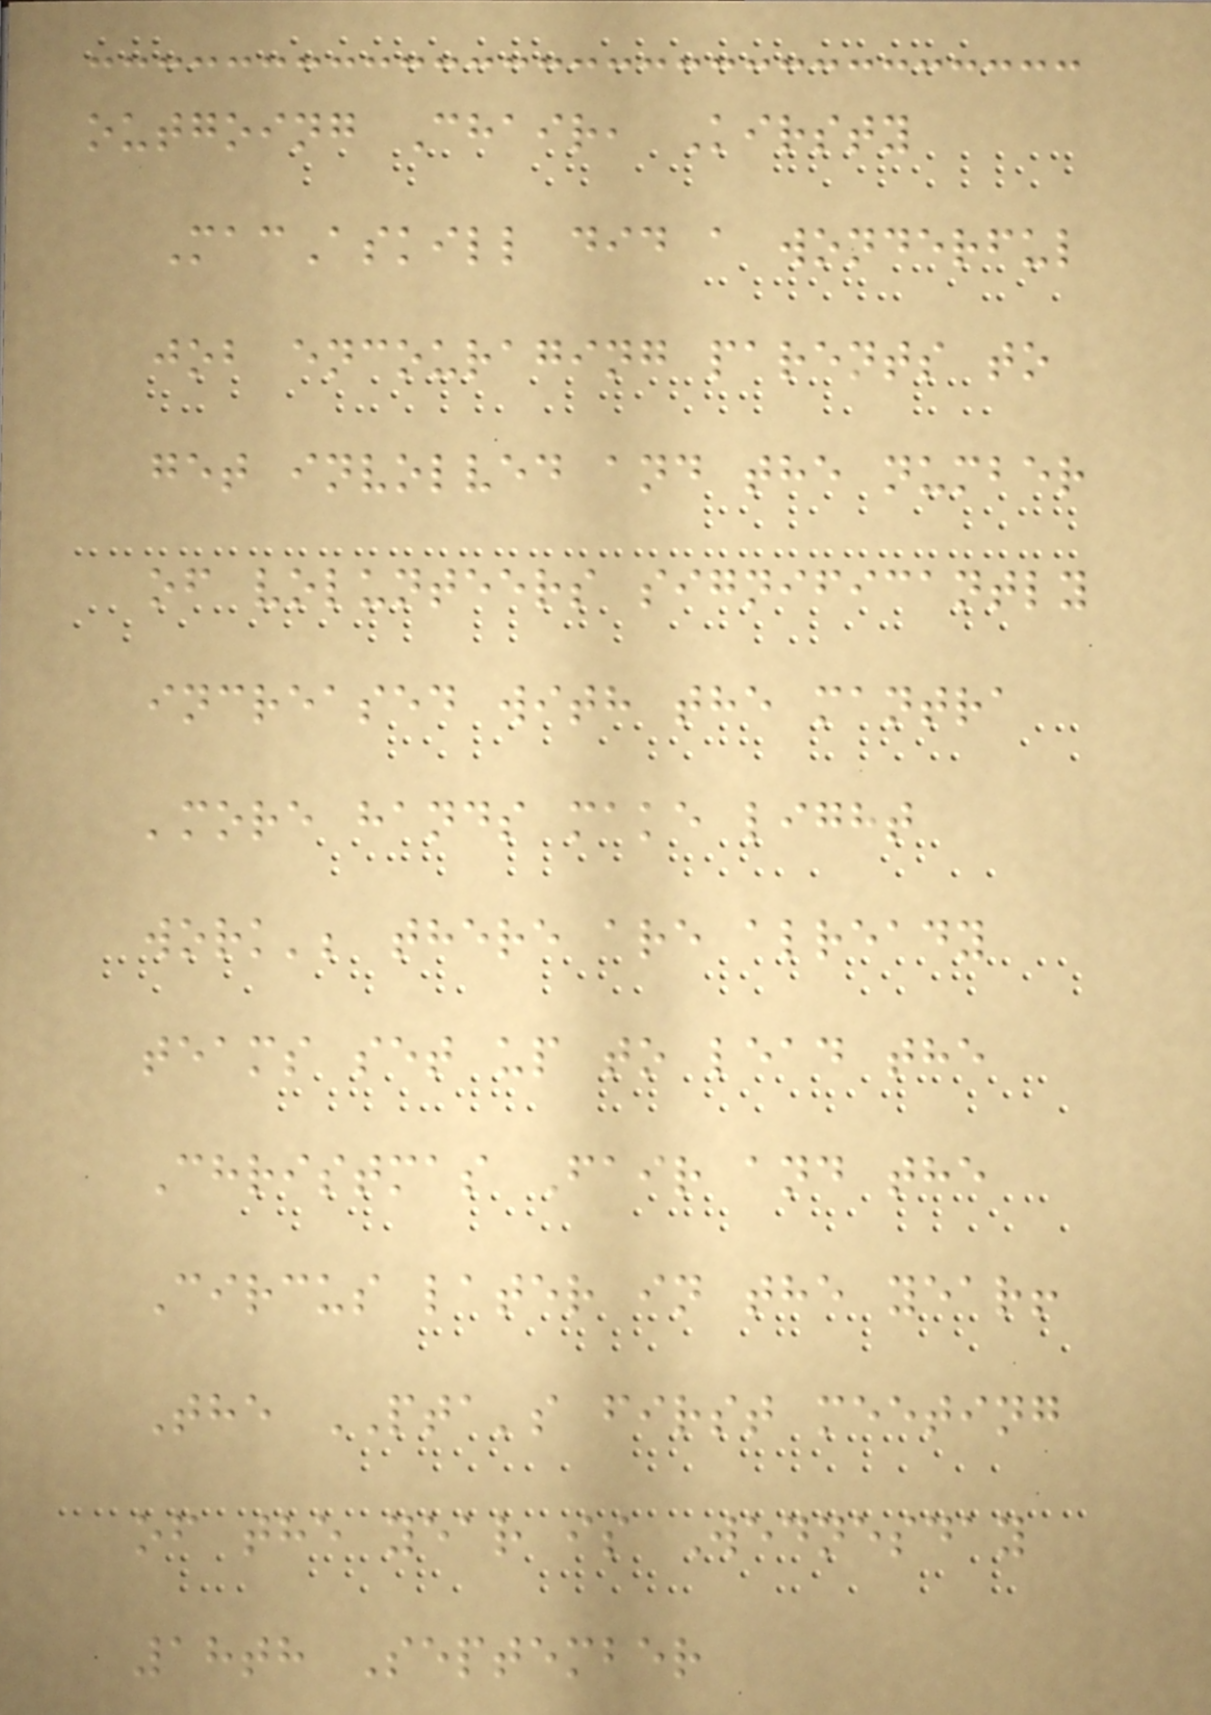outgoing Chair, Kirsty
MacAskill did a wonderful
job encouraging parents to
get involved and the number
of volunteers significantly
increased with the mantra
'more hands make light
work'; there are already
teams set up to lead the
Christmas Fair and the
Circus later in the year!
The PTA's first meeting
of the year is Wednesday
18th September
